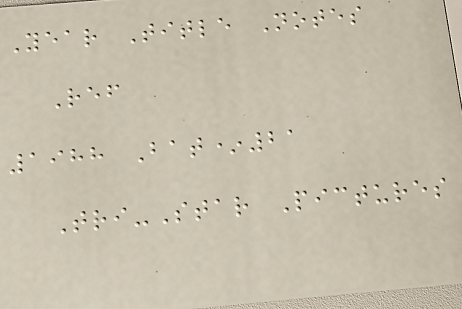Year Title Notes
Ref
1988 Bat*21
Tri-Star Pictures
